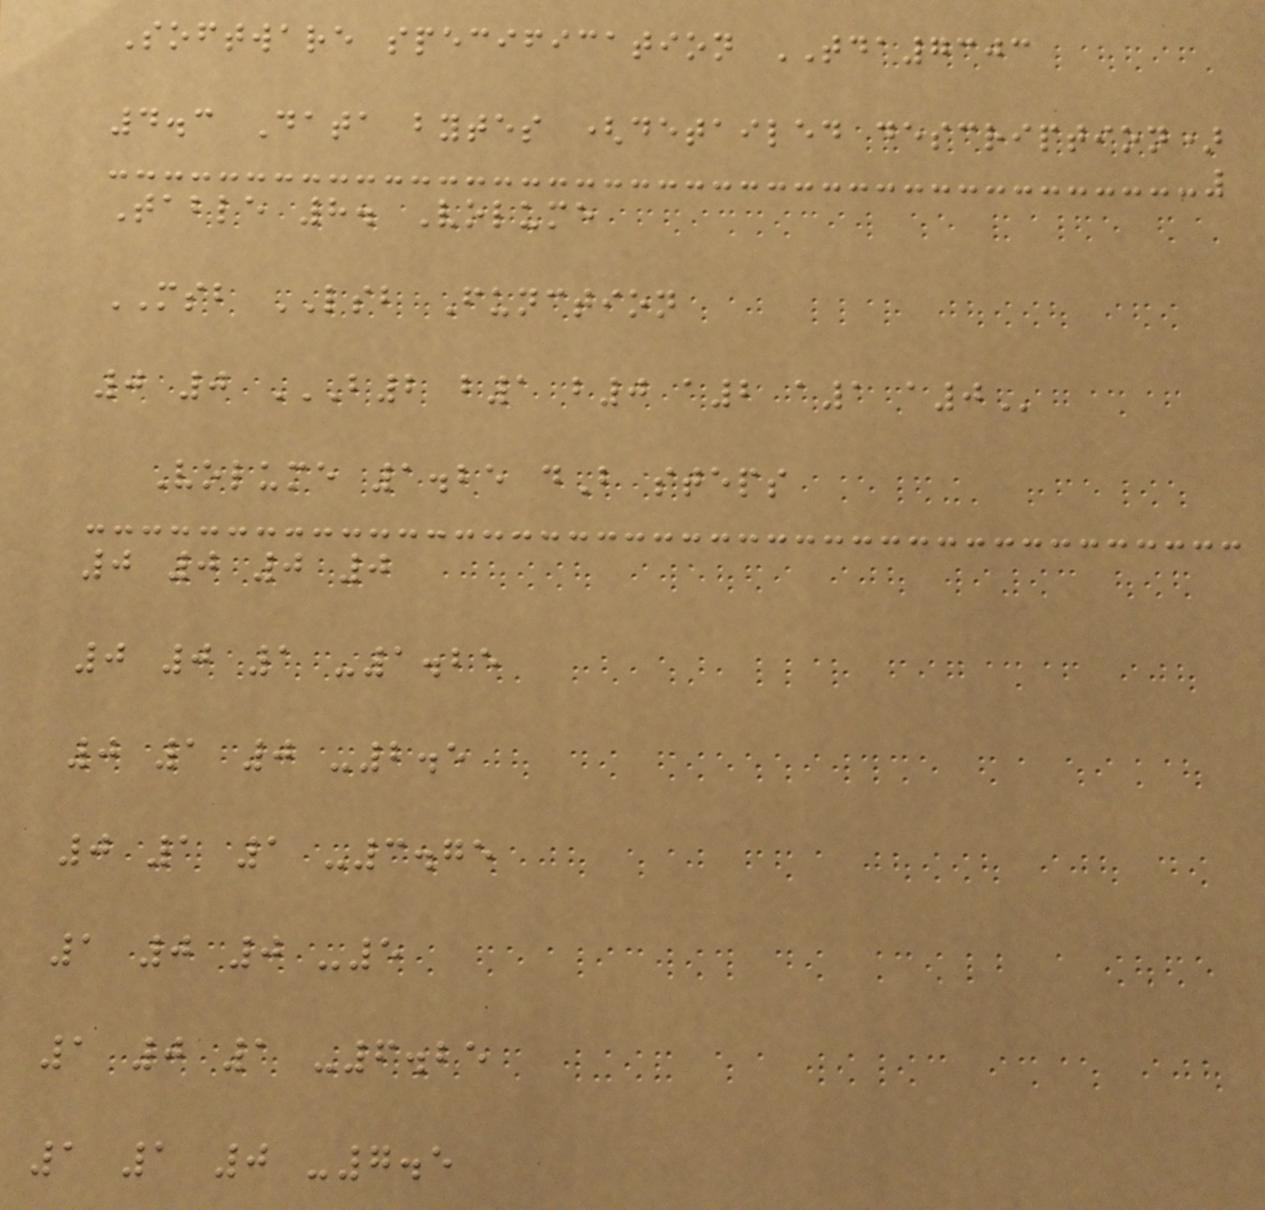Software specification TDA7303
4.3 Data bytes (detailed description)
Table 8. Volume
MSB LSB Function
0 0 B2 B1 B0 A2 A1 A0
Volume 1.25 dB steps
0 0 0 0
0 0 1 -1.25
0 1 0 -2.5
0 1 1 -3.75
1 0 0 -5
1 0 1 -6.25
1 1 0 -7.5
